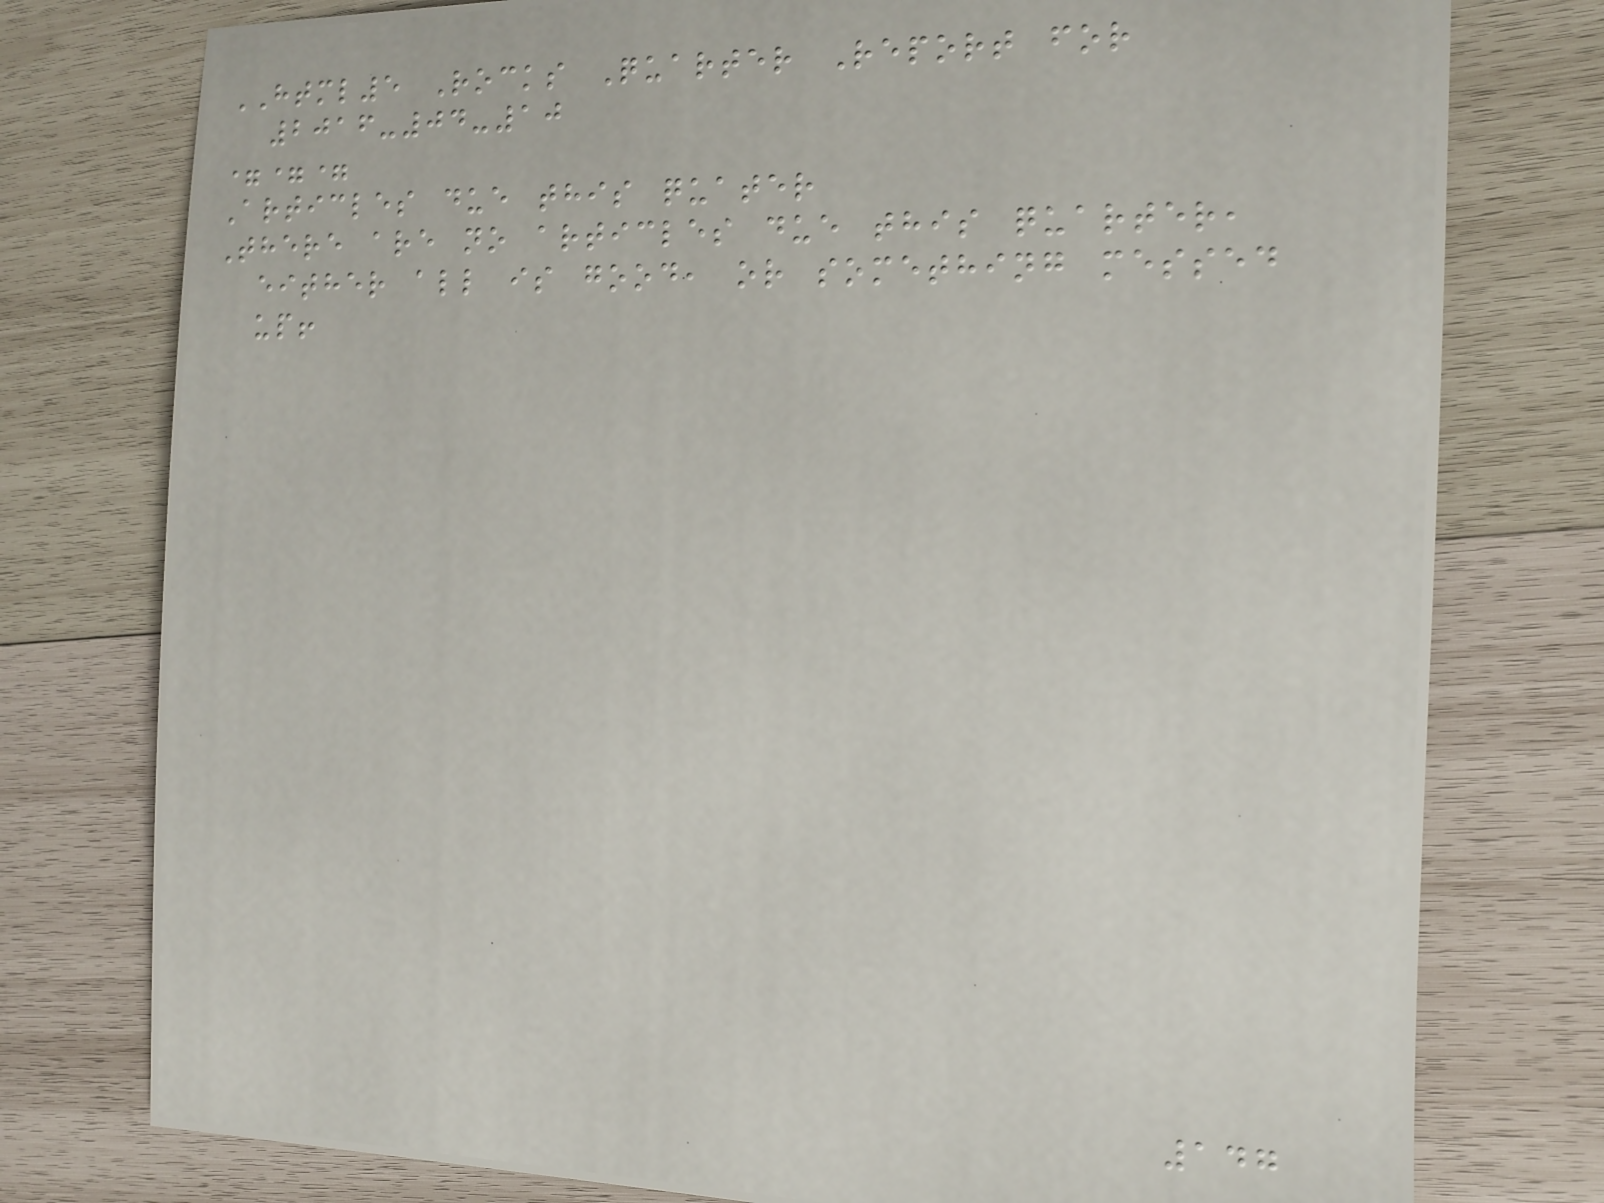HTML5 Rocks Quarter Report for
2016-04-10
===
Articles due this quater
There are no articles due this quarter,
either all is good, or something messed
up!
147
